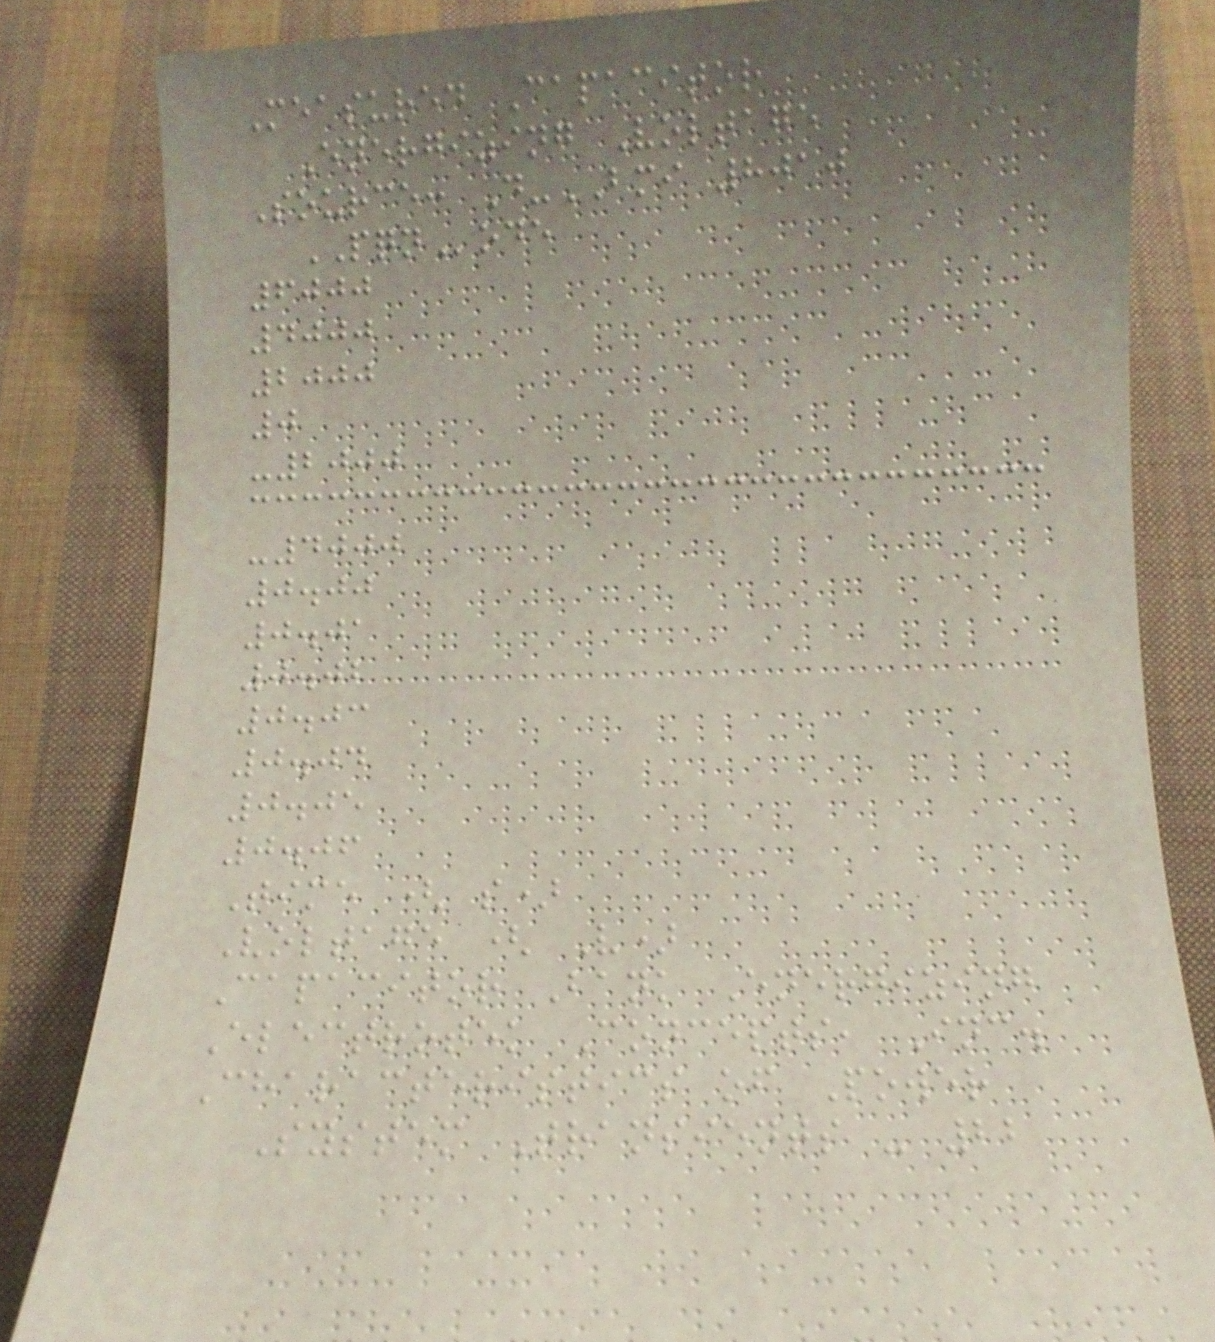Measured Capacitor
Energizing Voltage
Source: D-BMI 8010
PQNode
6000
4000
2000
0
-2000
-4000
0.00
0.01
0.02
0.03
0.04
0.05
0.06
Time ( s)
Voltage ( V)
Capacitor Bank Energizing
Electrotek Concepts, Inc.
Characteristics of Power
System Transients - 22
